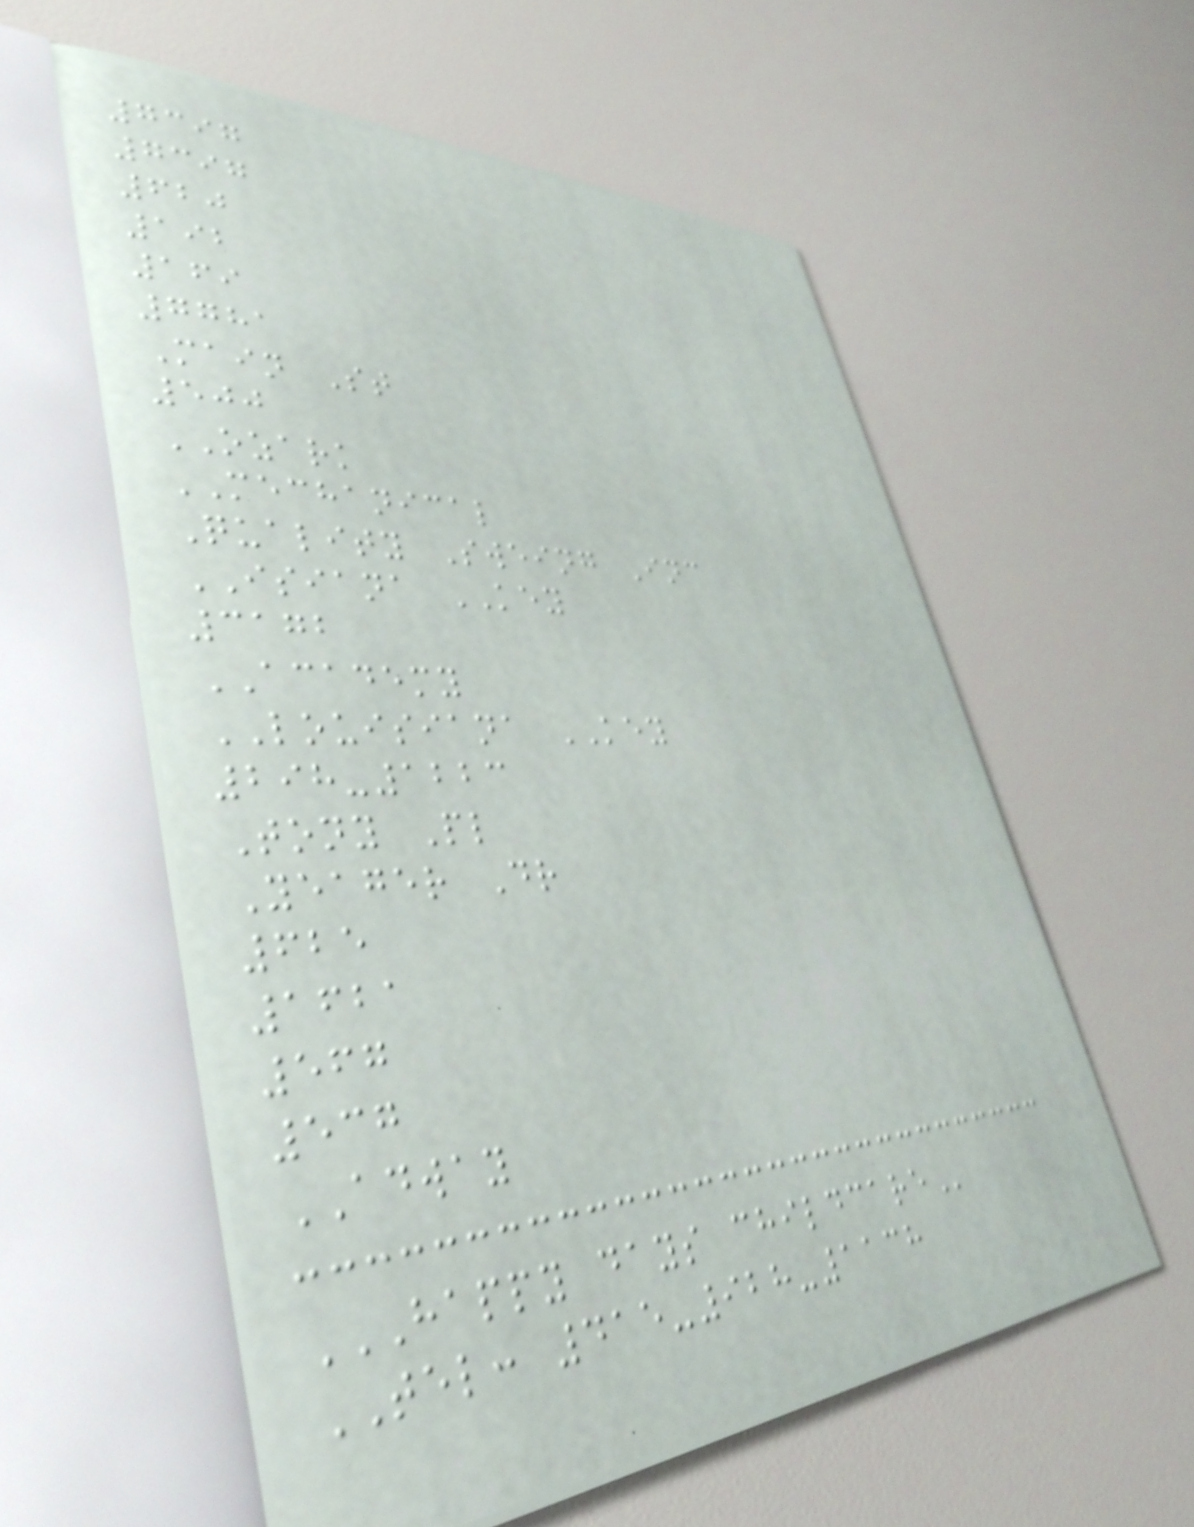7397
7397
620
192
169
7781
Main St
500
OZARK
MECHANICAL
Quality Sweing Inc
ISIANA KEY
3172
ACADEMY
LOUISIANA KEY
298-1223
Tony Pl
Yeager Dr
625
1621
567
537
ADWAY
HAPPY DAYS CHILDCARE
TEL: 415-928-1138
